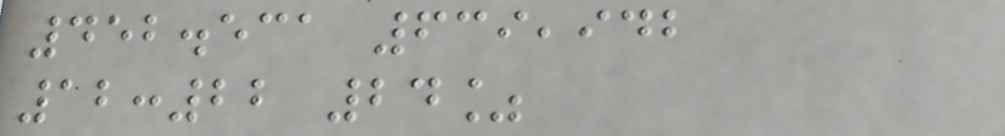452.531 639,942
12:22 24%
